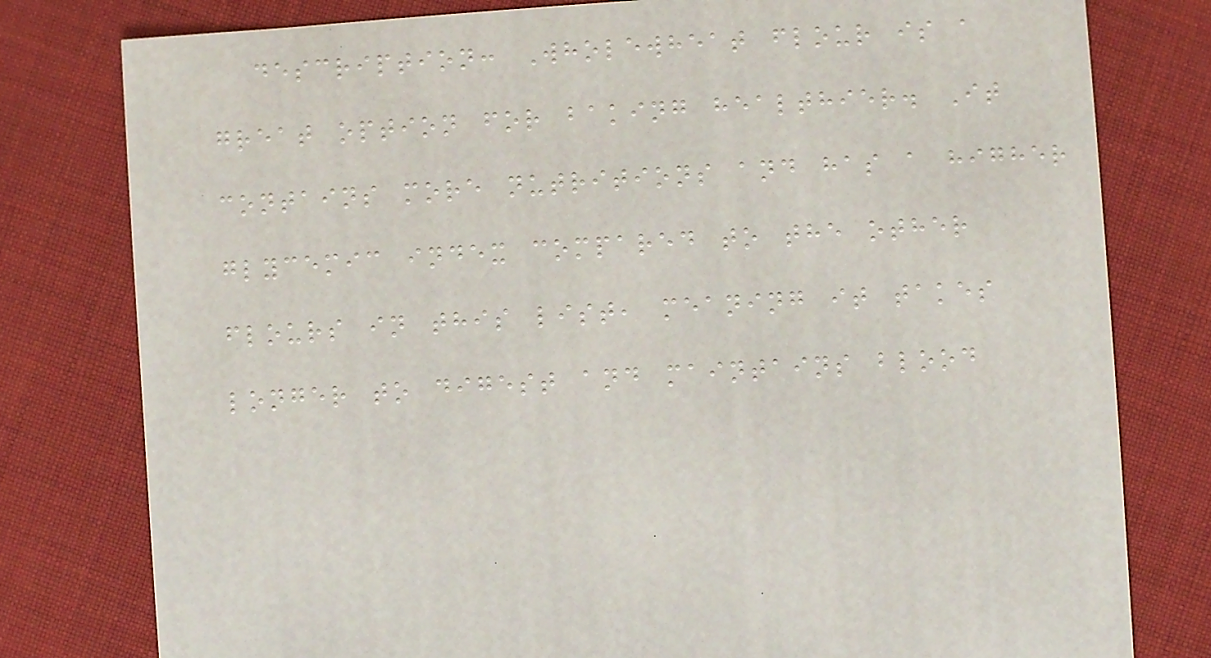description: Wholewheat flour is a
great option for baking healthier. It
contains more nutritions and has a higher
glycemic index compared to the other
flours in this list, meaning it takes
longer to digest and maintains blood
